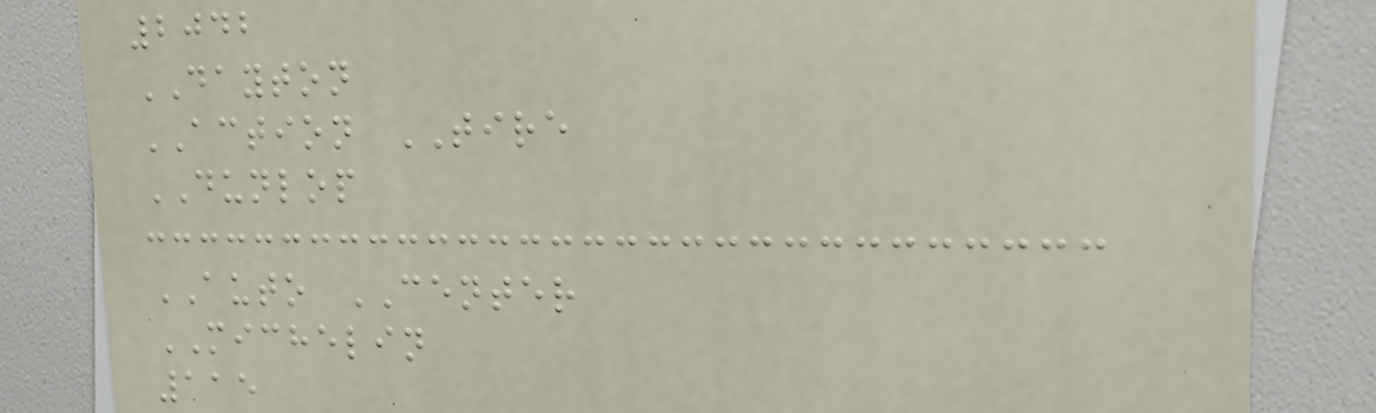2042
DAYTON
ACTION TIRE
DUNLOP
AUTO CENTER
MICHELIN
115
